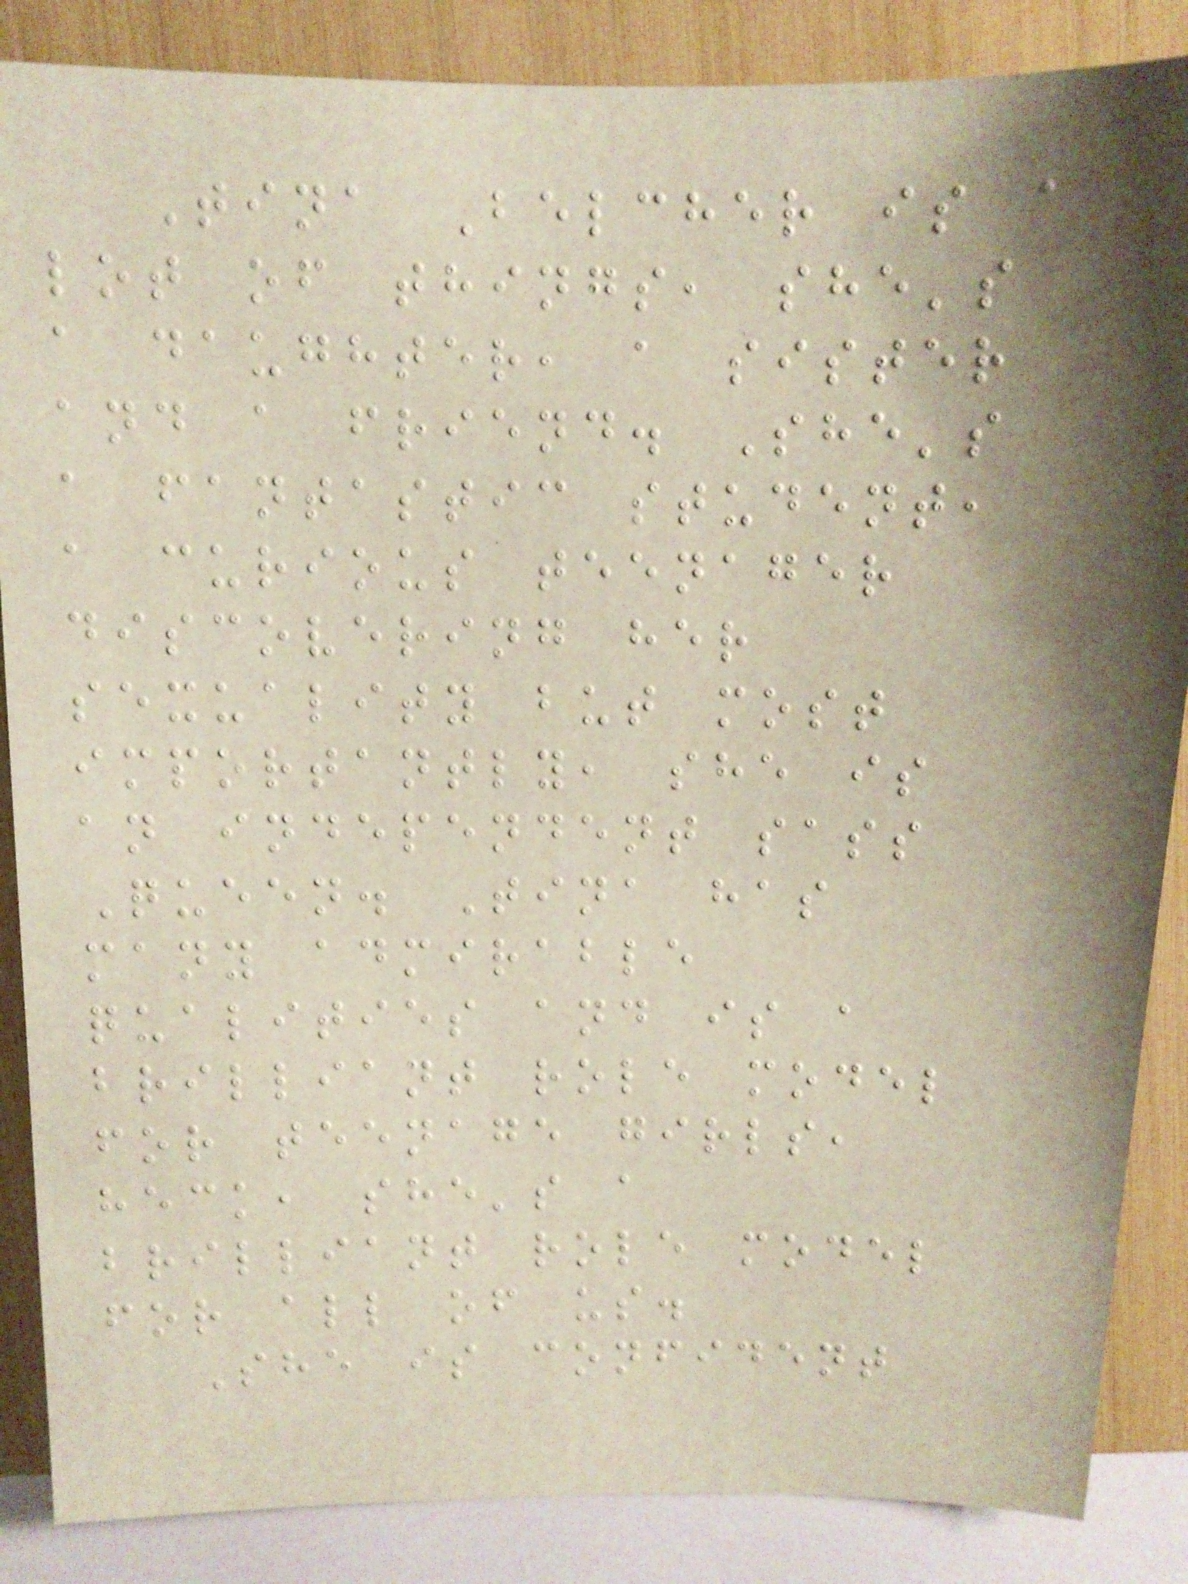Tina Belcher is a
lot of things, she's
a daughter, a sister
and a friend. She's
a fantastic student,
a curious teenager
discovering her
sexuality but most
importantly, she is
an independent sass
Queen. Tina has
many admirable
qualities and is a
brilliant role model
for teenage girls,
heck, she's a
brilliant role model
for all of us.
She is confident
